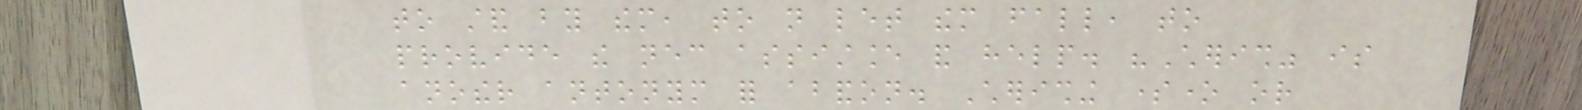to stand by them, to not let them fall, to
provide the necessary assistance and help. "Cherish" is
another antonym for abandon. Cherishing someone or
